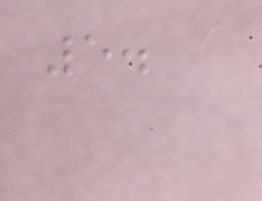5.
